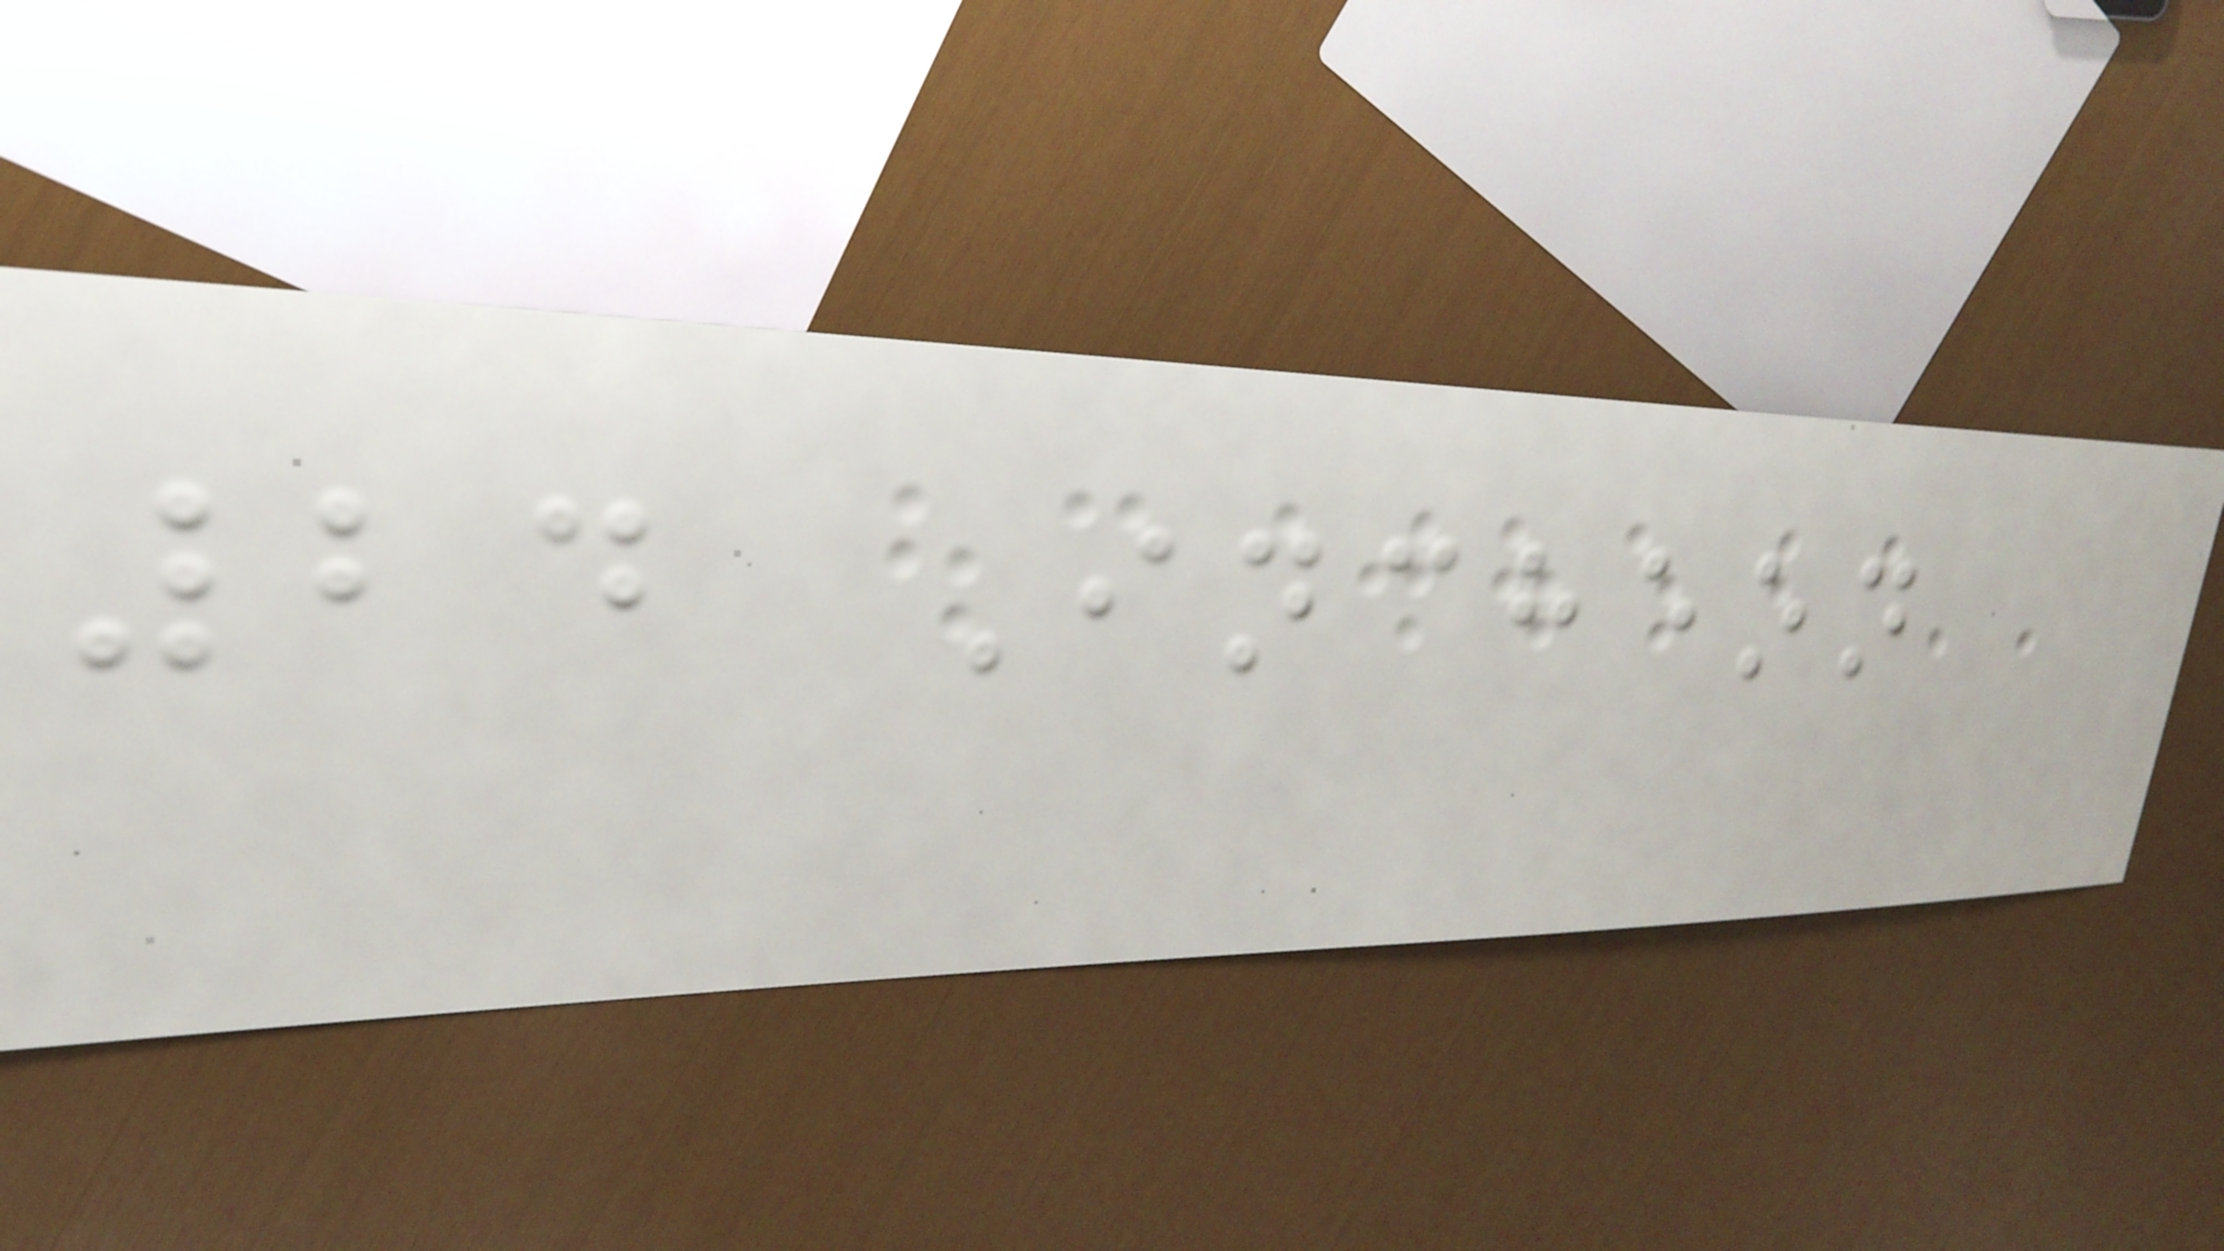24 Incheon
